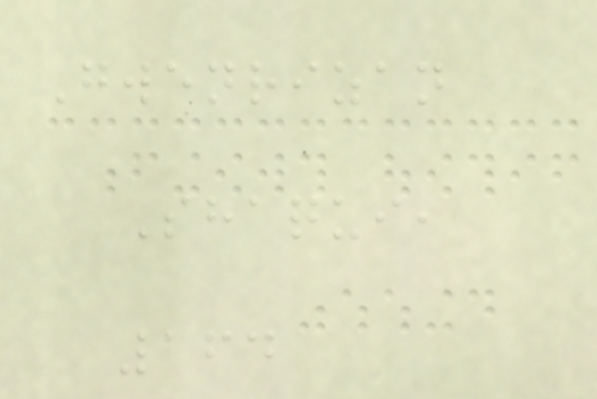Gwenrizan
Shaqui,
164
